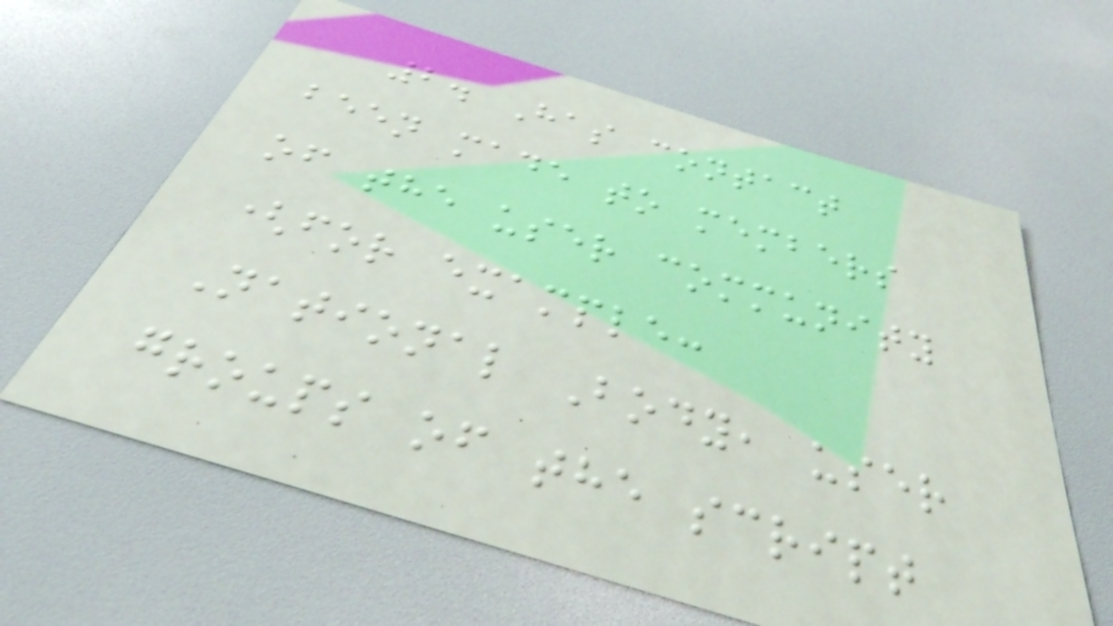2. Has contact
been made to members
of the user community
(for example:
National Body, user
groups of the script
